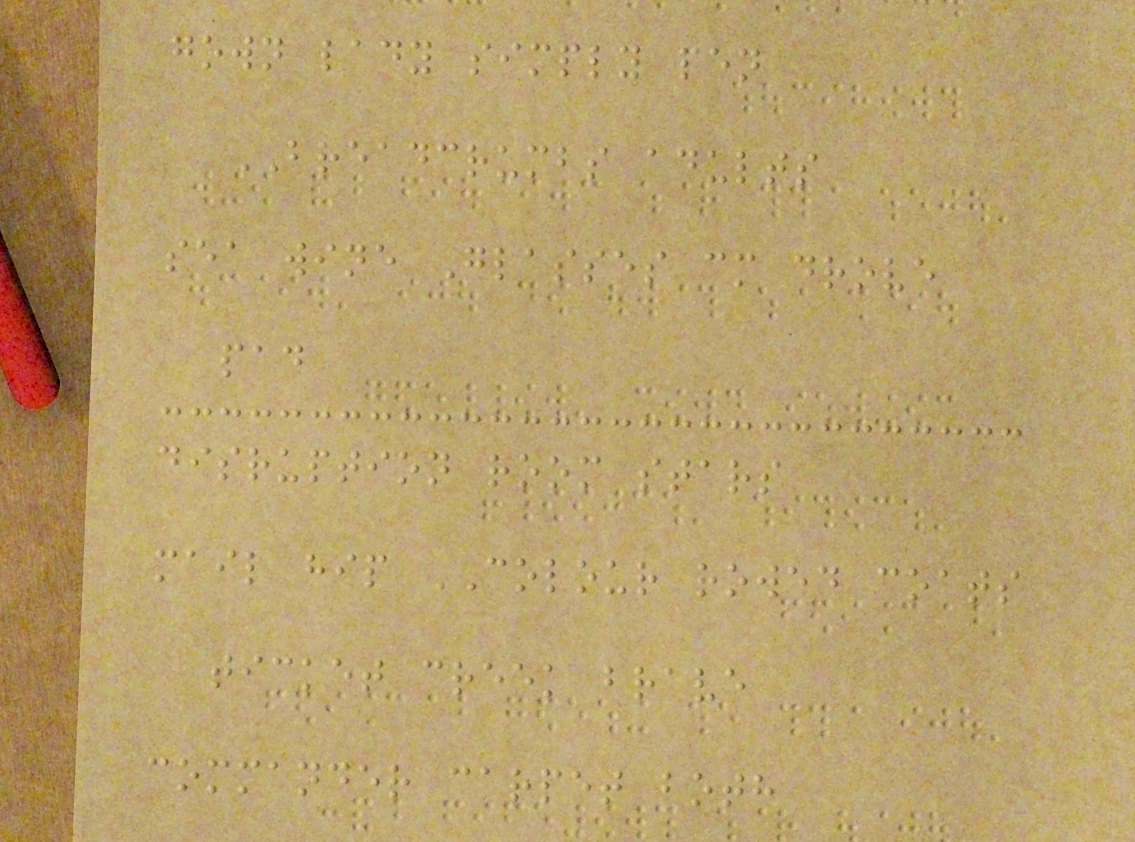gown lady simply pen
BREADCRUMBS adults
sea wine Glasses cm drove
pad
disruption room stars
mail hip COLOUR rowed coats
ticket creek brave
commander carpet both
